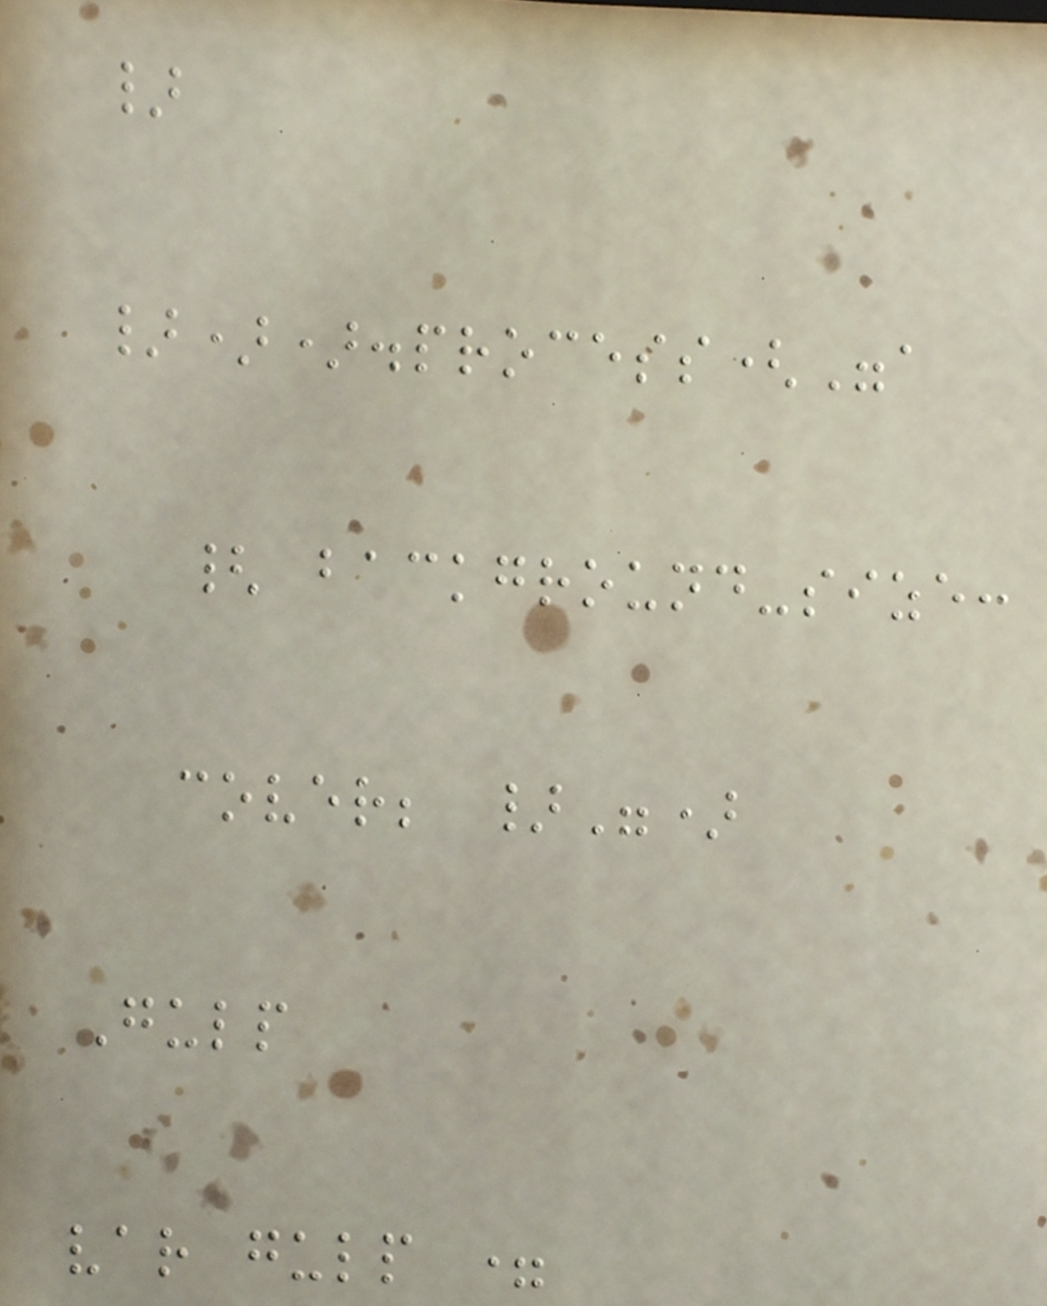}
})).process("a
{ background-size:
cover; }")
Gulp
var gulp =
